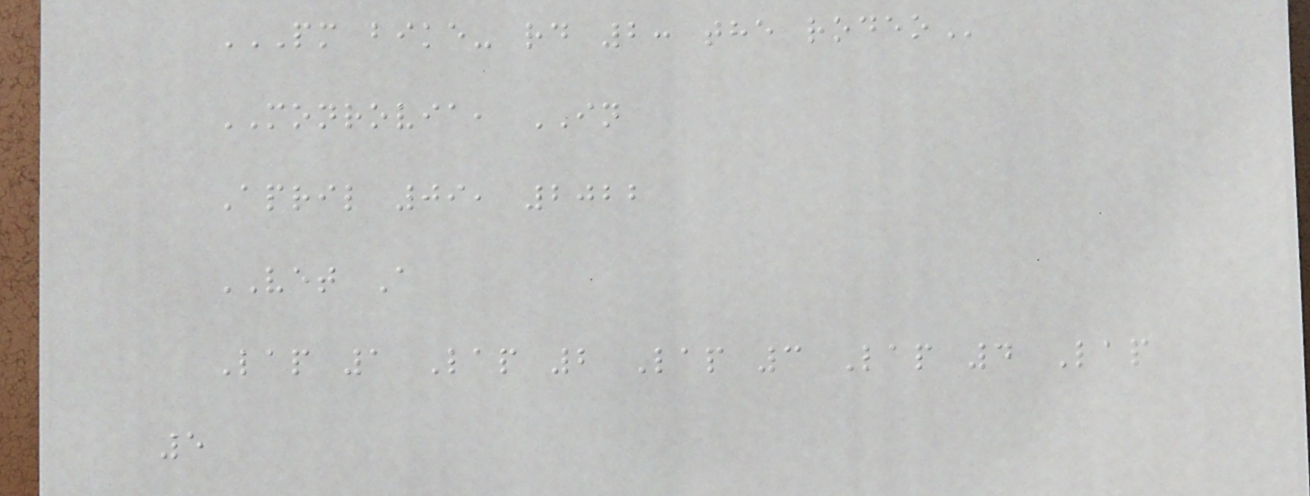PM BIKE- RD 2: THE RODEO
MONROVIA, IN
April 09, 2022
VET A
Lap 1 Lap 2 Lap 3 Lap 4 Lap
5
